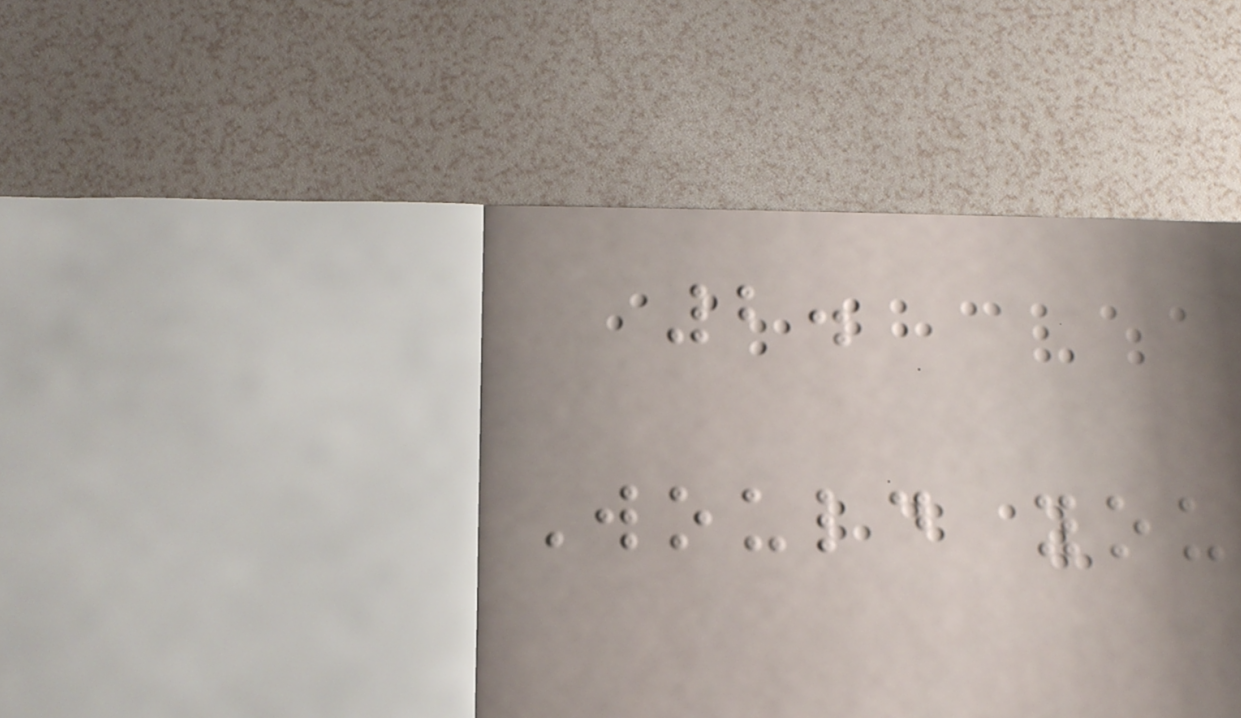2.
Would you
